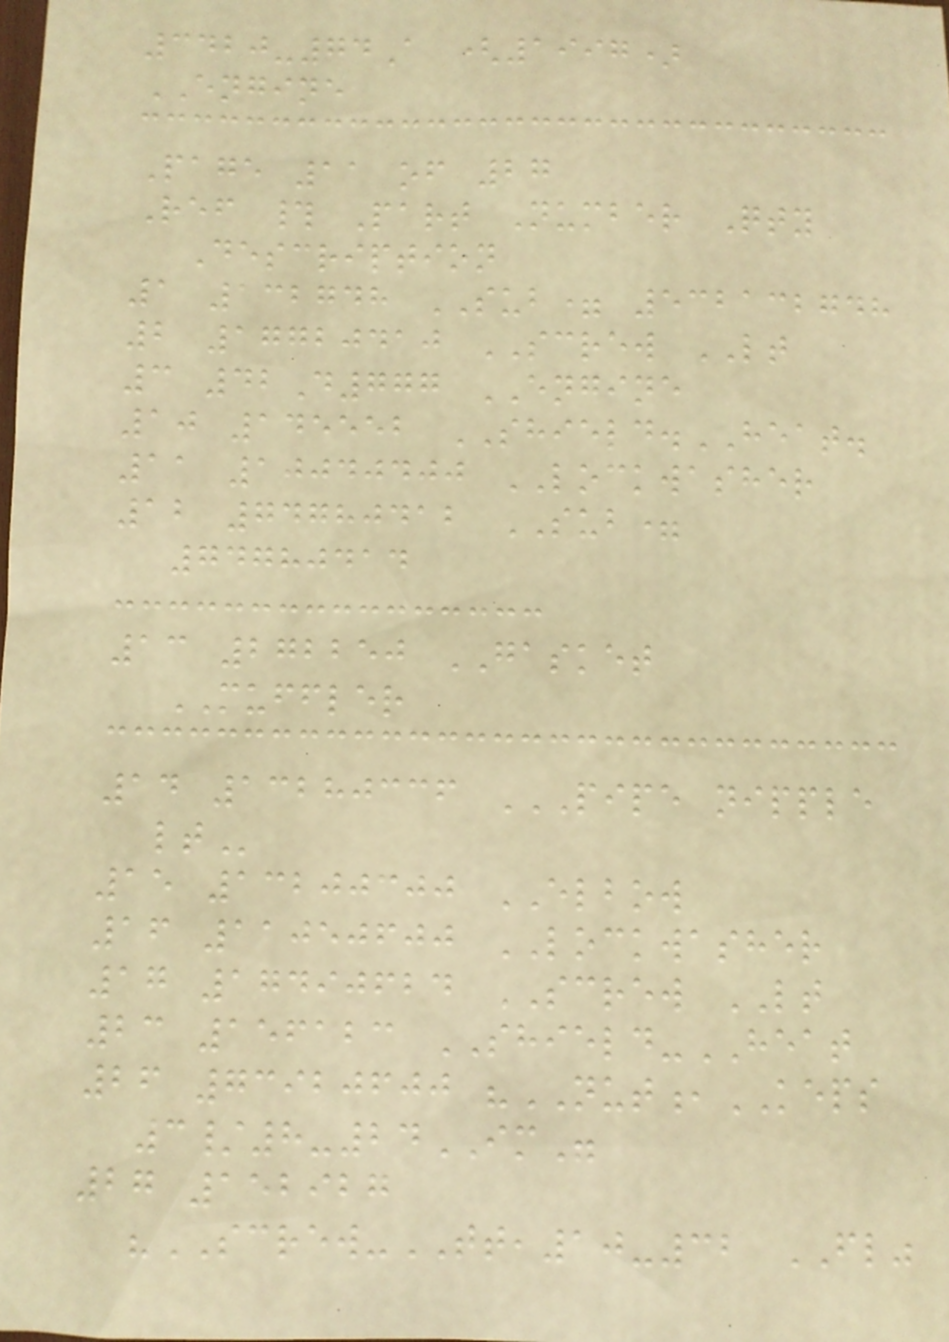3420-74A (1997)
ENGINE
Page 11 of 27
Ref # Part Number Qty
Description
1 132748 SUB= 532132748
2 17720410 SCREW LT
3 42D777 ENGINE
10 145552 SHIELD.HEAT.
11 10040400 LOCKWASHER
12 74780412 SUB=
74780414
13 272250 GASKET
MUFFLER
14 13280336 PIPE NIPPLE
LT
15 13200300 ELBOW
16 11050600 LOCKWASHER
17 17490624 SCREW LT
23 156123 SHIELD-HEAT
26 73920600 "NUT,KEPS
3/8-24IM"
27 152927
"SCREW-TT,10-32 FL"
